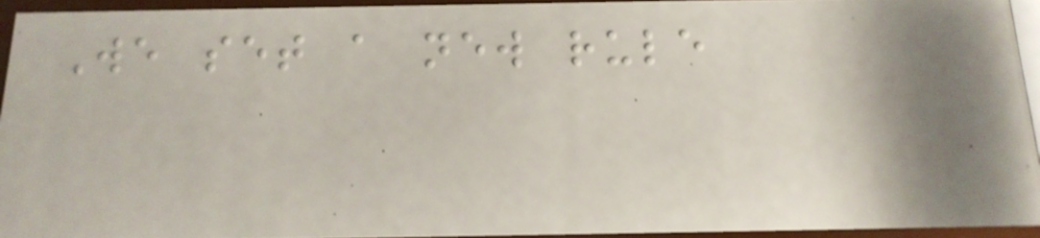We set a new rule
